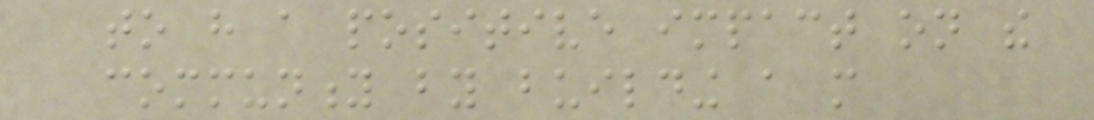to have a positive impact on the
community by building a more
